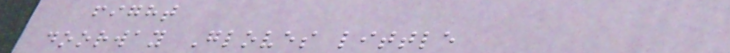fight
doorway Gloves little
